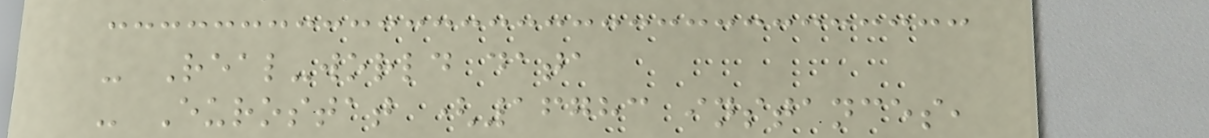- Real-world data
- Eurostat (16783 instances,
